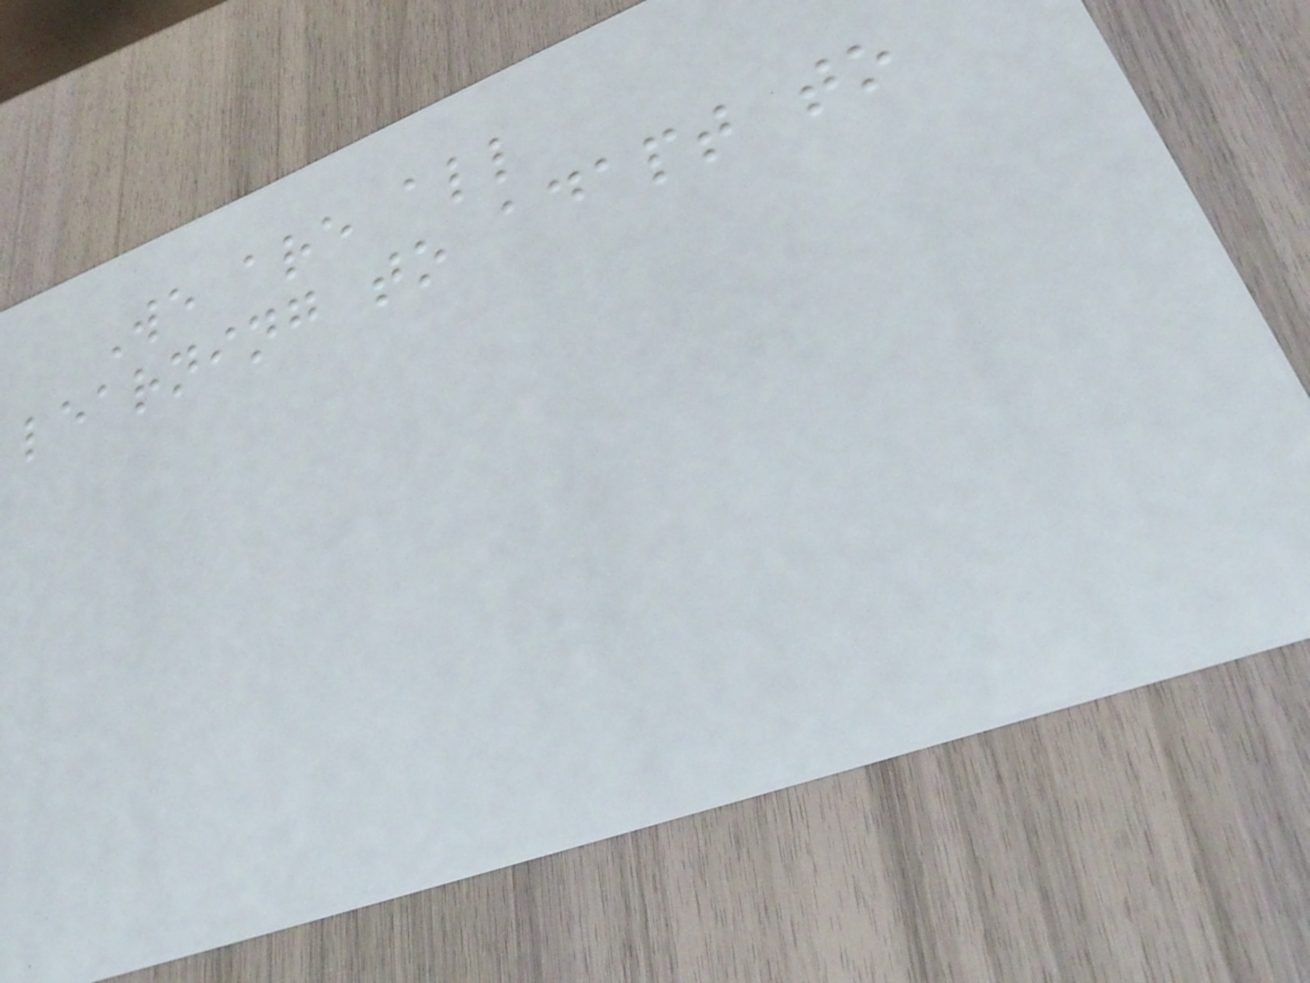We are all
learning to adapt to
